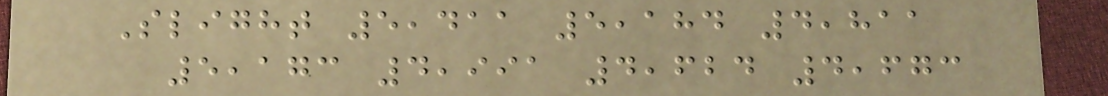Slight 5,411 5,184 4,811
5,173 4,991 4,624 4,673
